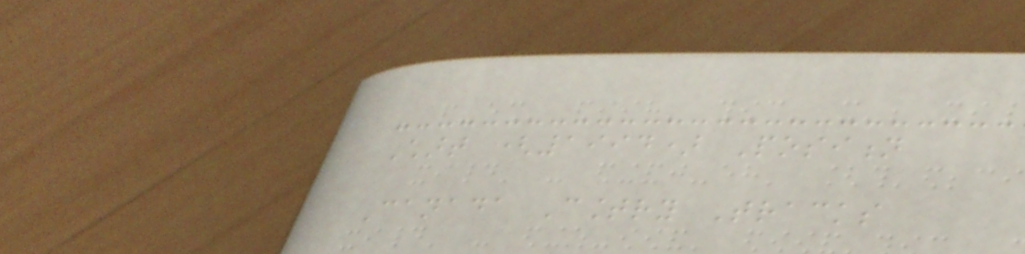Chart (1994) Position
Canada Country Tracks
